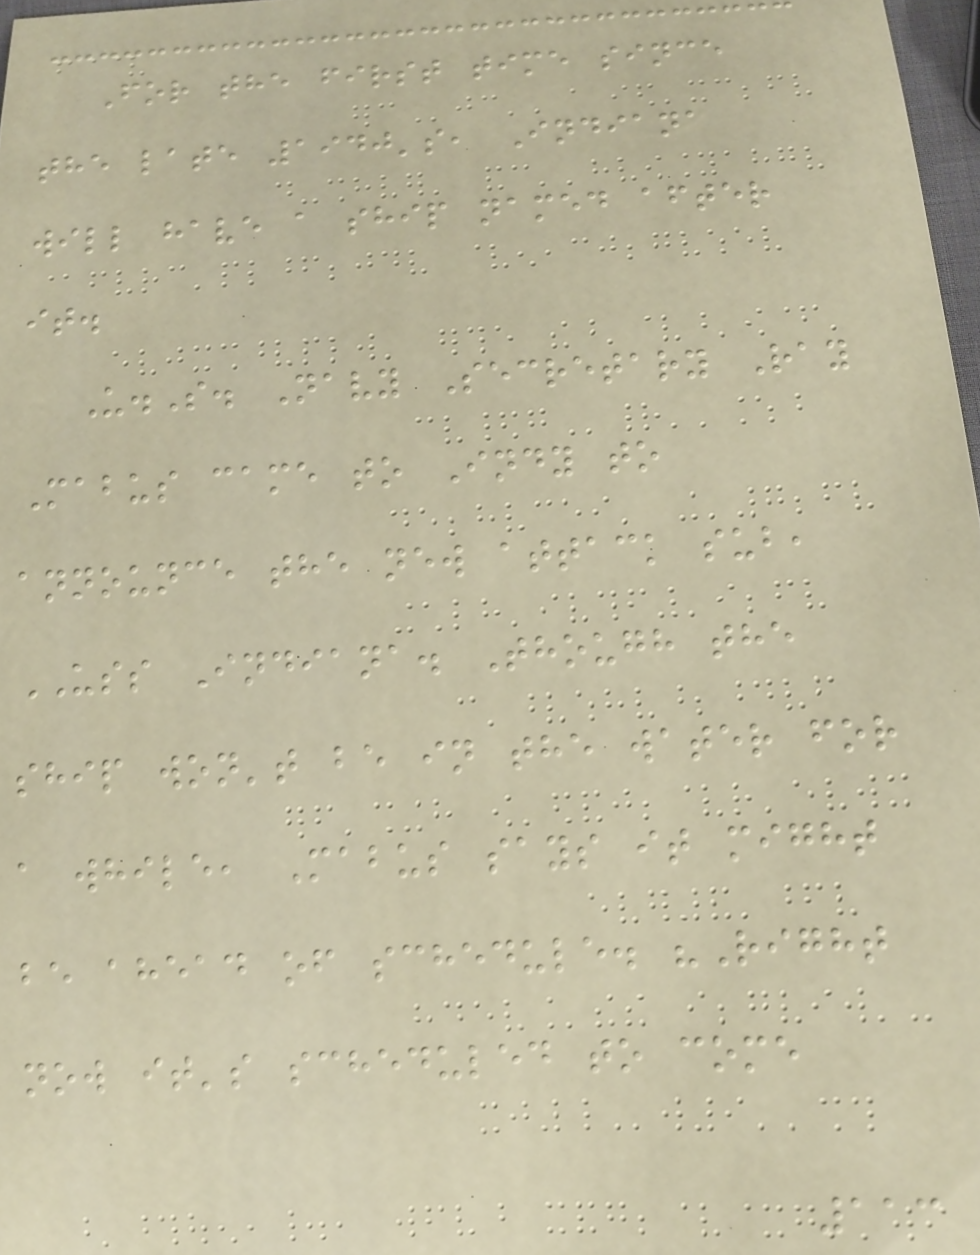For the first time since
the late 1940's, Indiana
will have a ship named after
it.
U.S. Navy Secretary Ray
Mabus came to Indy to
announce the new attack sub,
USS Indiana. Though the
ship won't be in the water for
a while, Mabus says it might
be ahead of schedule. "Right
now it's scheduled to come
113
